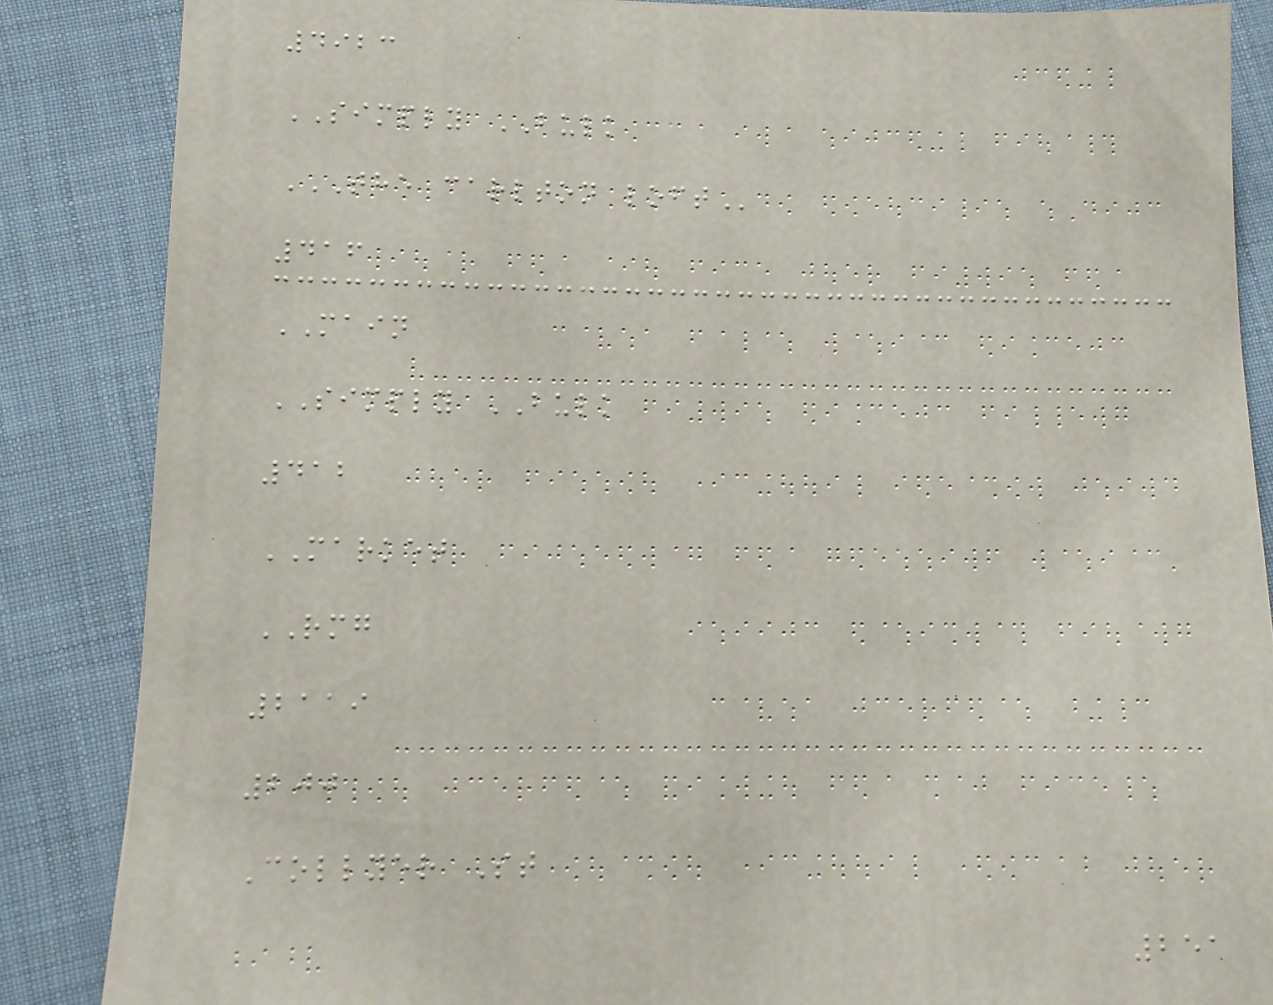4923
SIMPLY BULK
THE CARLTON LOFT
416
MAIN
SIMPLY BULK
412
MARKET
RMG
2119
200
Collyer St
251
